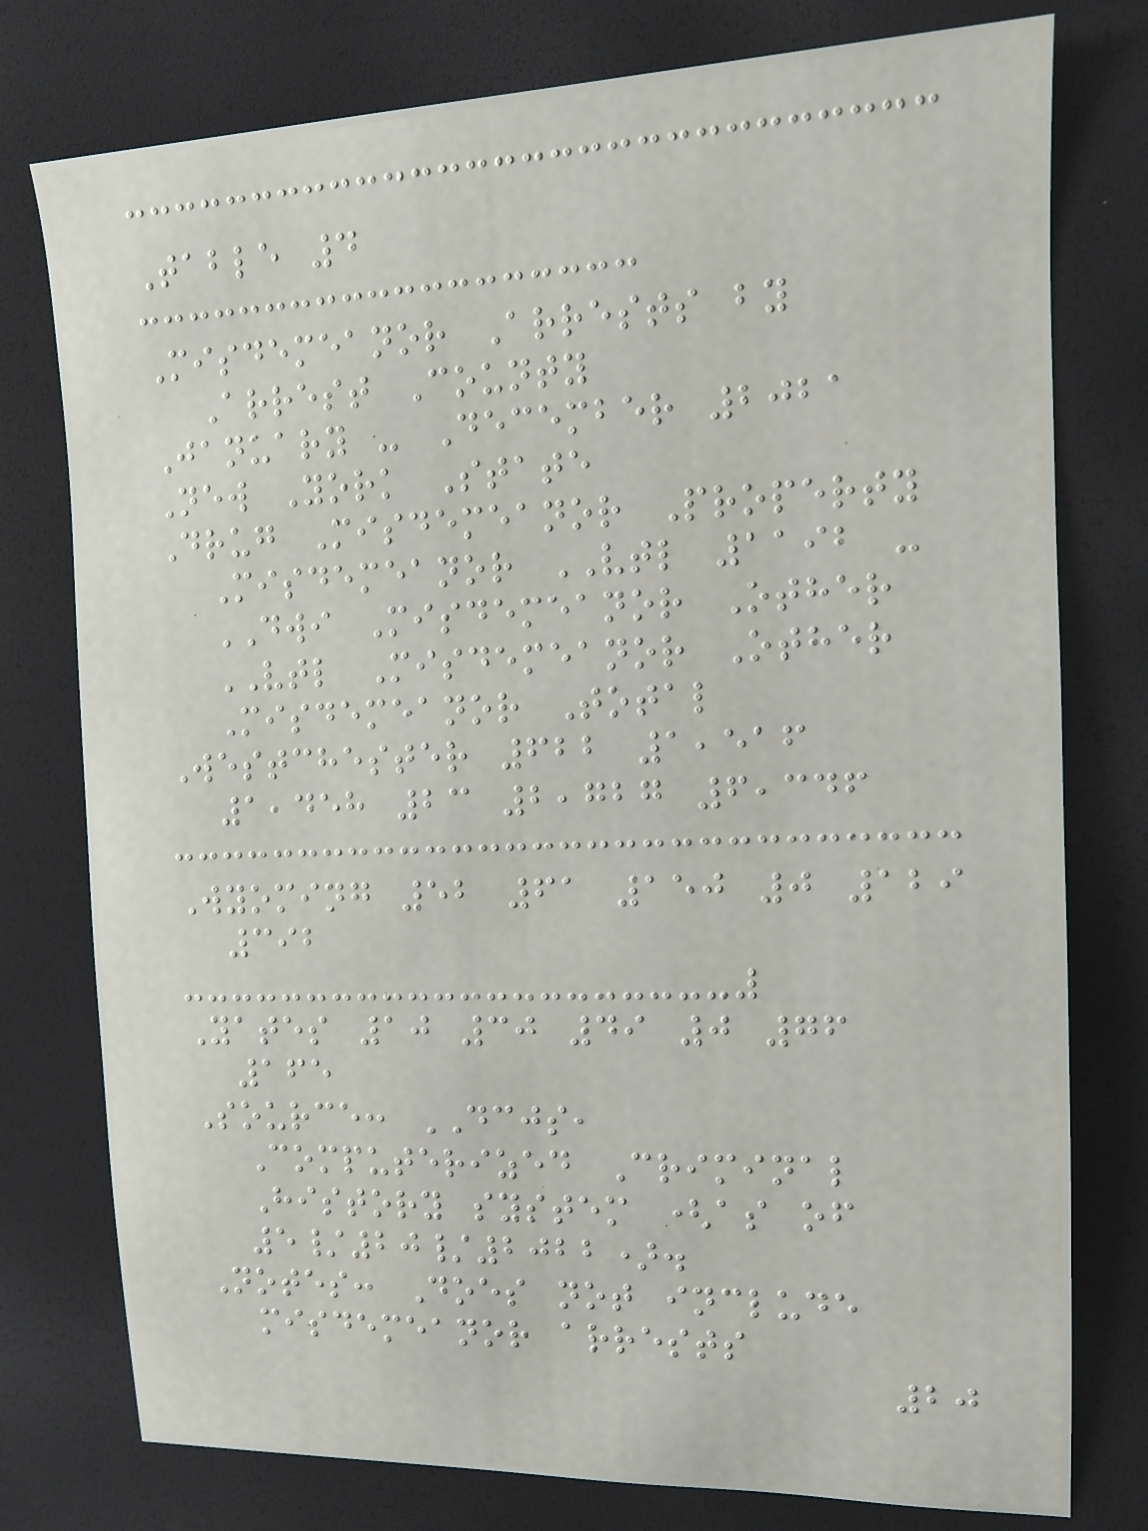Table 4
Misdemeanor Arrests by
Arrest County
January - December 2021
New York State
Drug Misdemeanor Property
Misdemeanor VTL 1192 -
DWI Misdemeanor Other
VTL Misdemeanor Other
Misdemeanor Total
Westchester 622 1,516
1,458 23 2,727 6,346
Wyoming 52 61 150 0 129
392
Yates 10 30 49 0 76
165
Source: DCJS,
Computerized Criminal
History system (as of
5/20/2022).
Notes: Does not include
misdemeanor arrests
20
